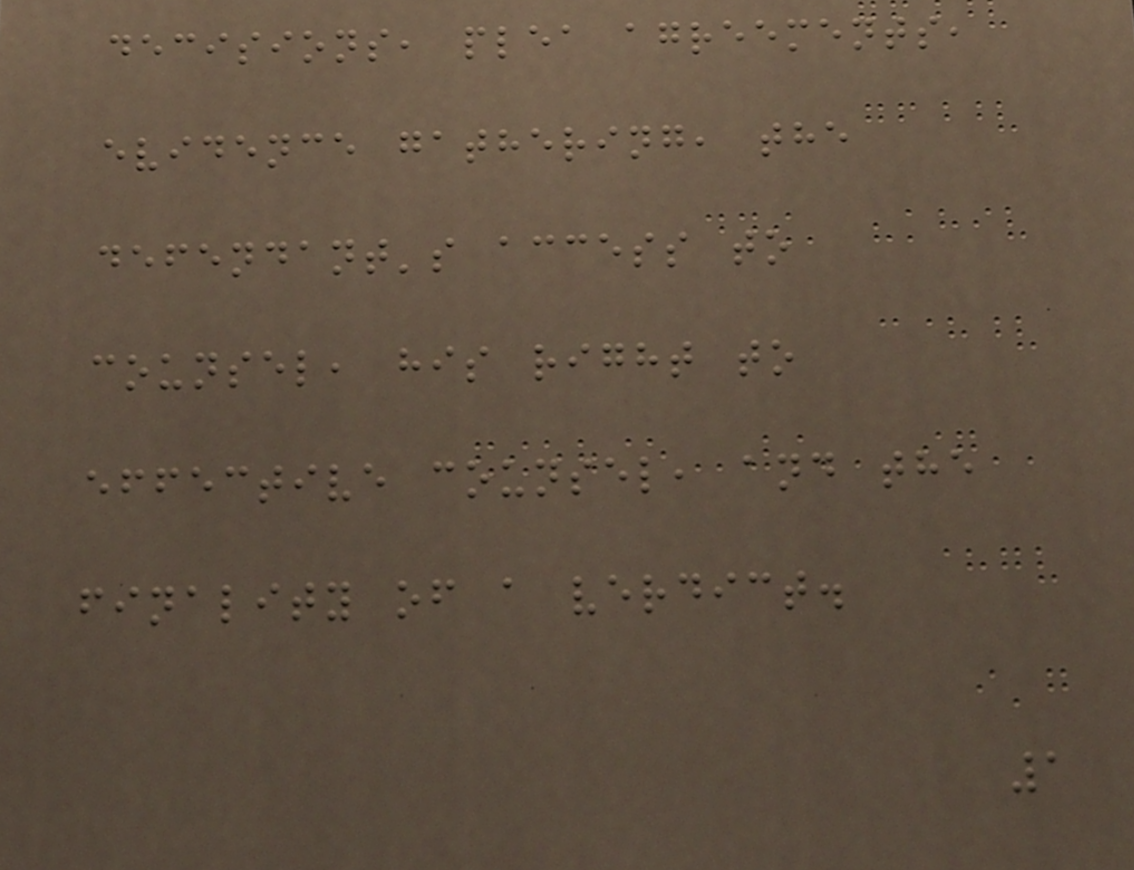decisions, plea agreements,
evidence gathering, the
defendant's access to
counsel, his right to
effective counsel, and the
finality of a verdict.
1
